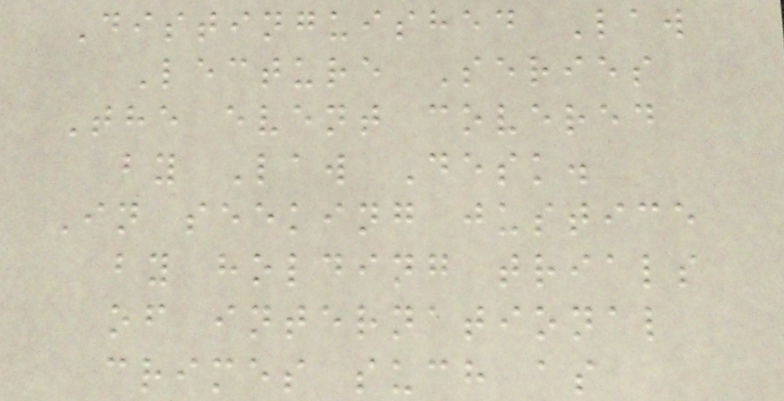Distinguished Law
Lecture Series
The event covered
by Law Desk.
In seeking justice
by holding trials
of international
crimes such as
